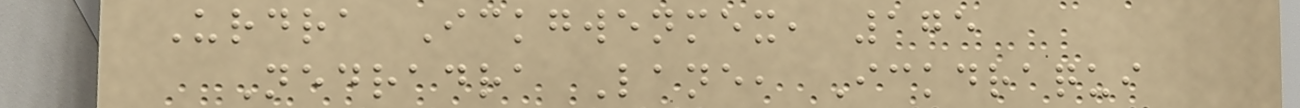Urdra Ickgwenmex, 175
Nedradra Lane, Ickdraqui
